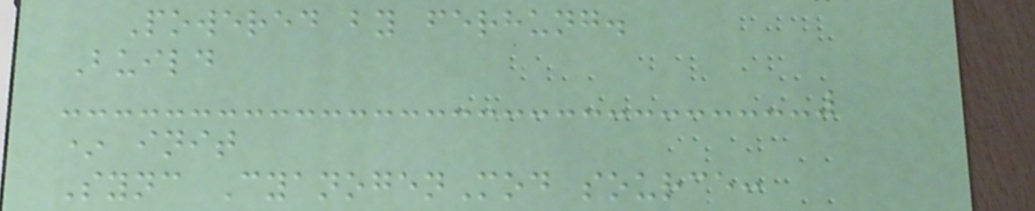Powered by ferhung.
Build
* init
Sync CyanogenMod source:
